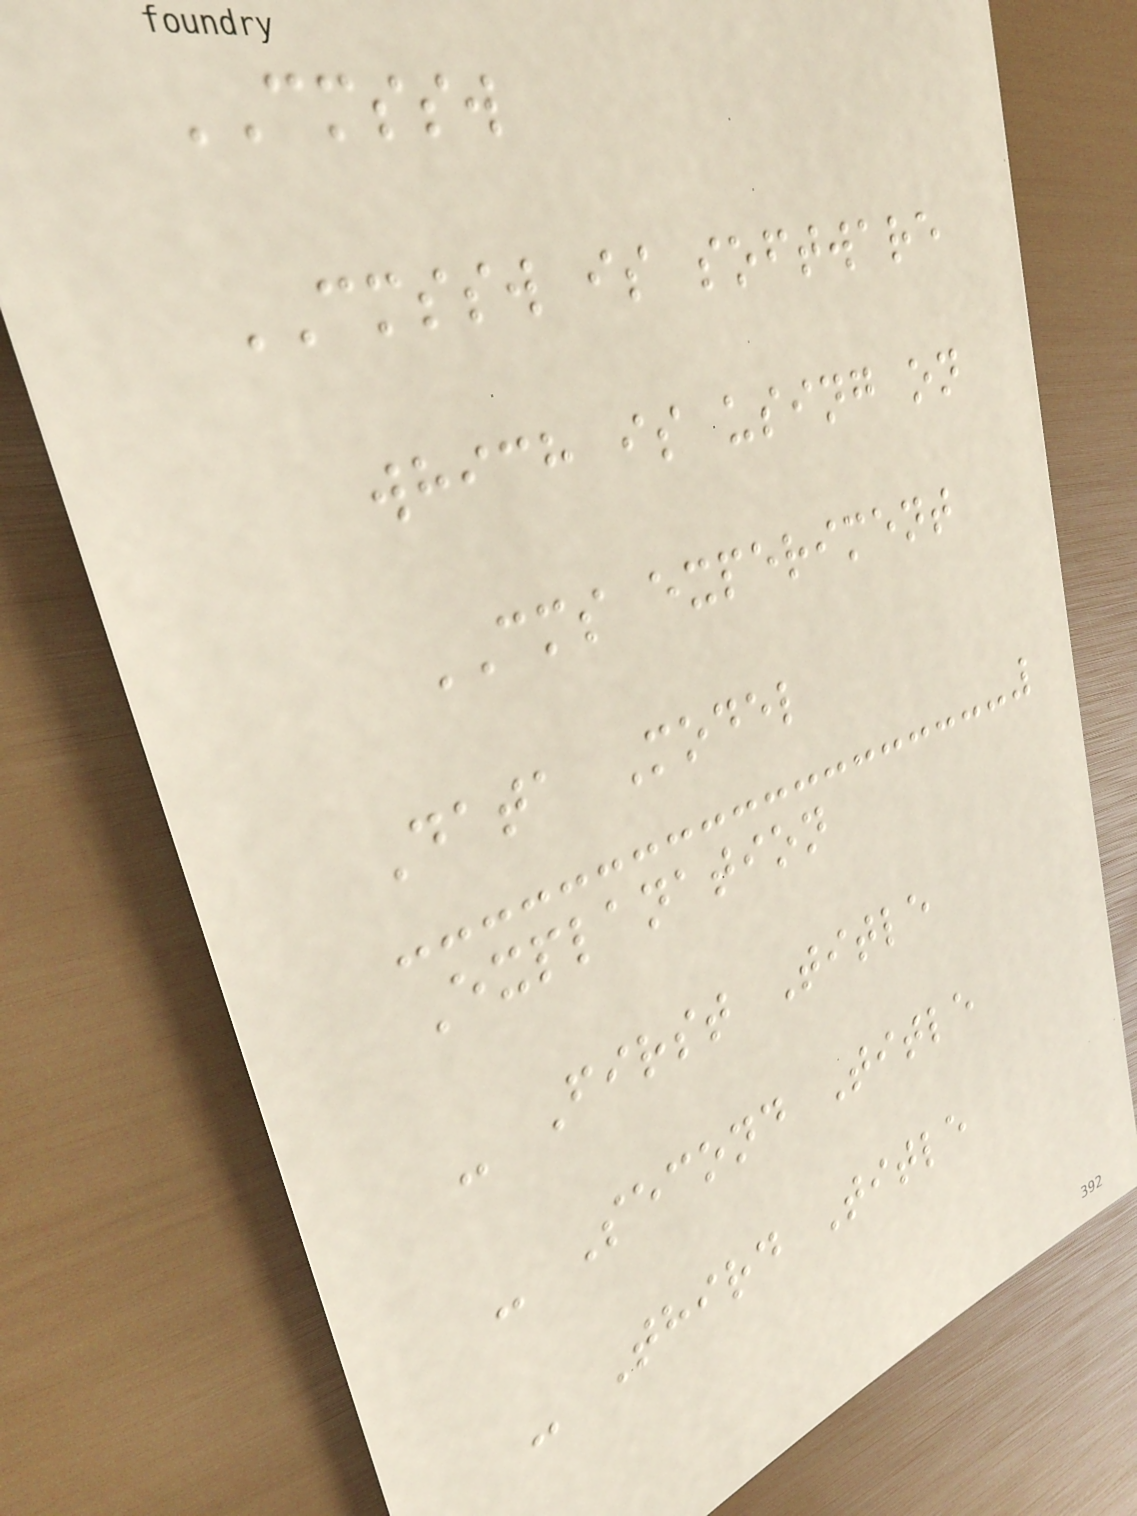CMSSW
CMSSW is software
which is using on
CMS experiment
Data Model
Explanation
- First Title
- Second Title
- Third Title
